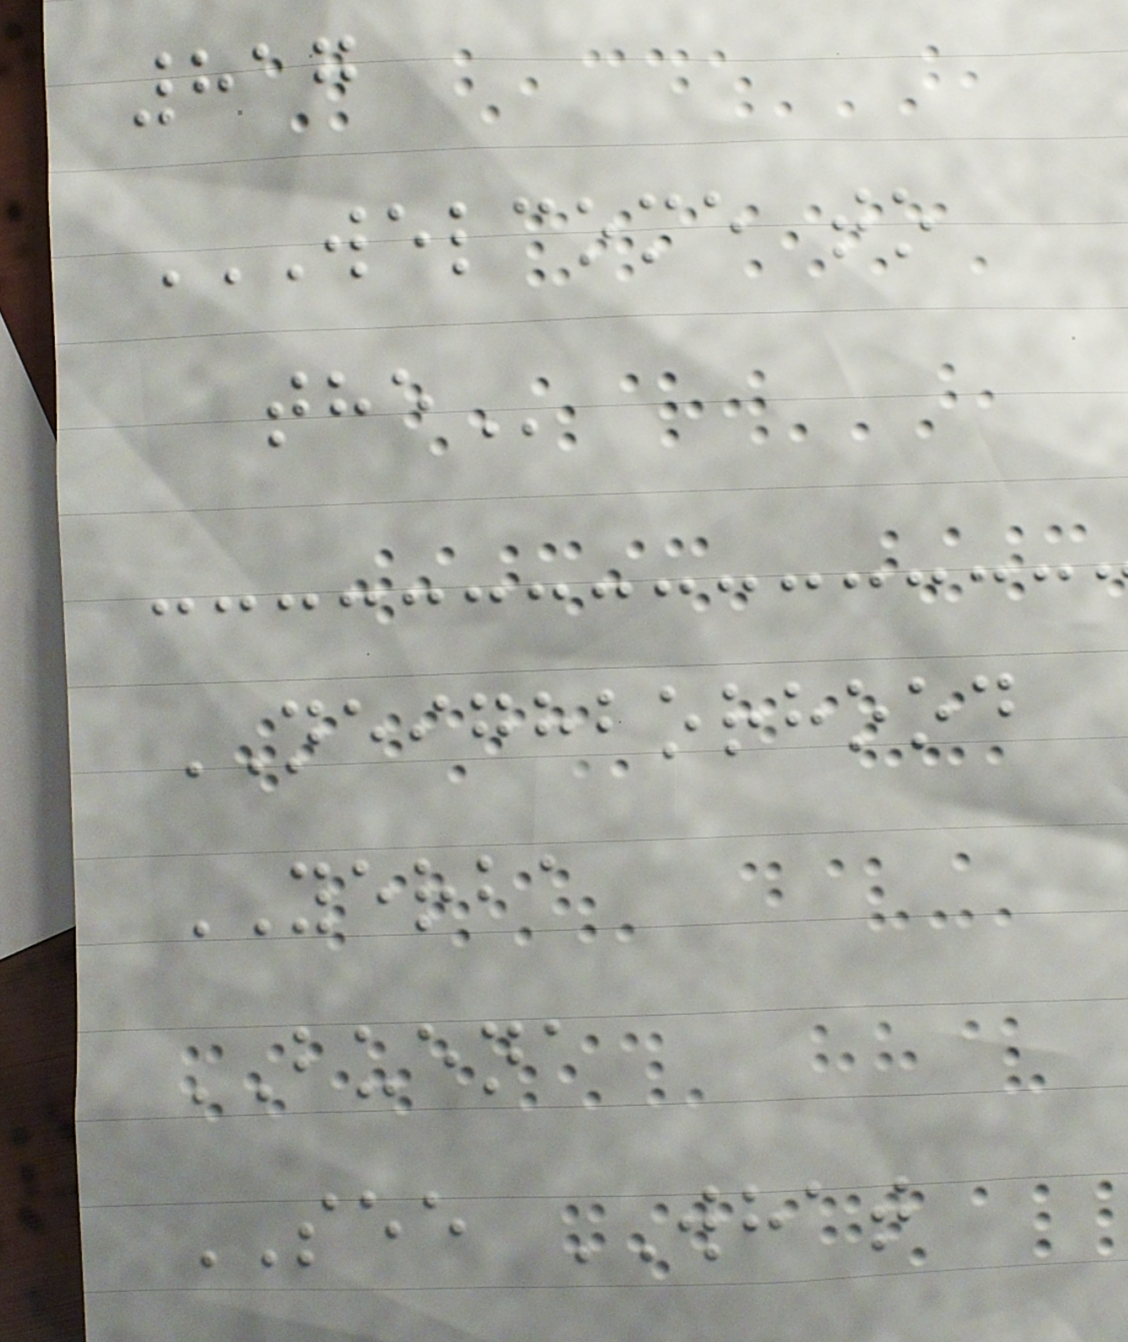817
WELCOME TO
THE
NEIGHBORHOOD
YERBA
BUENA
SEE WHAT
